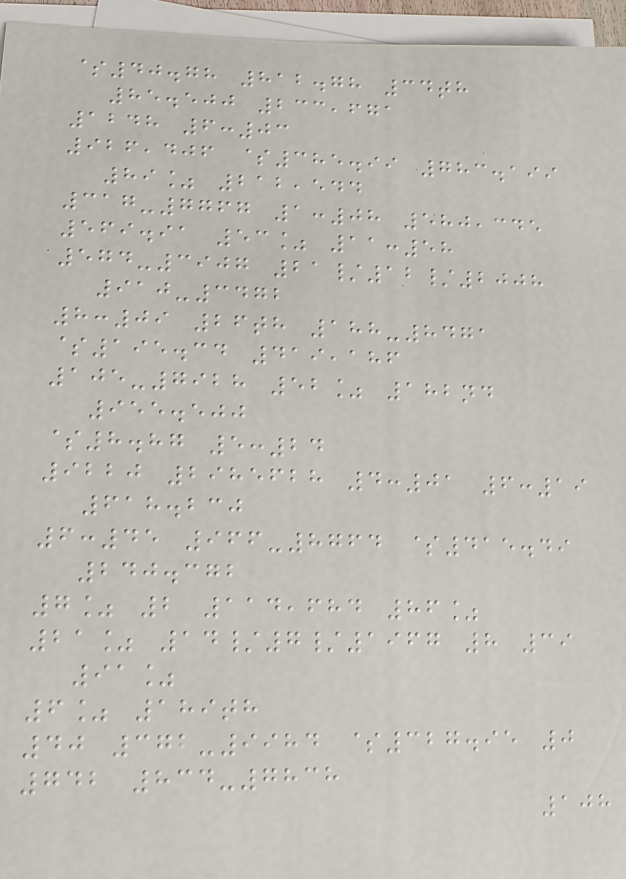$40.78 812.78 34th
85.500 233,671
1248 6:03
926,406 $385.99 783.199
89% 212,544
317-7767 1:08 580,345
569.91 53% 11:58
574-3907 21/12/2008
910-3472
8:09 26th 188-8471
$195.34 419,186
105-7928 52% 182nd
955.500
$8.87 5:24
9220 2985628 4:01 6:19
618.230
6:45 966-8764 $415.49
240.372
7% 2 114,684 86%
21% 14/7/1967 8 39
91%
6% 189th
40 372-9984 $327.95 0
742 834-7838
108
